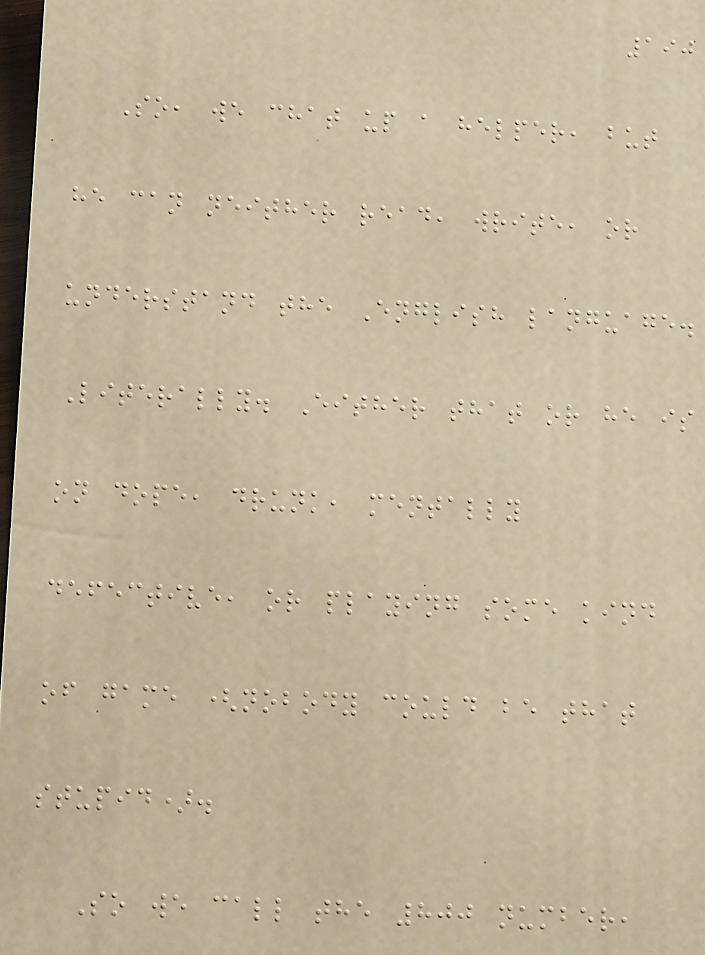190
So, we chat up a helper, but
he can neither read, write, or
understand the English language.
Literally. Either that or he is
on dope, drunk, mentally
defective, or playing some kind
of game (nobody could be that
stupid).
So we call the 800 number,
